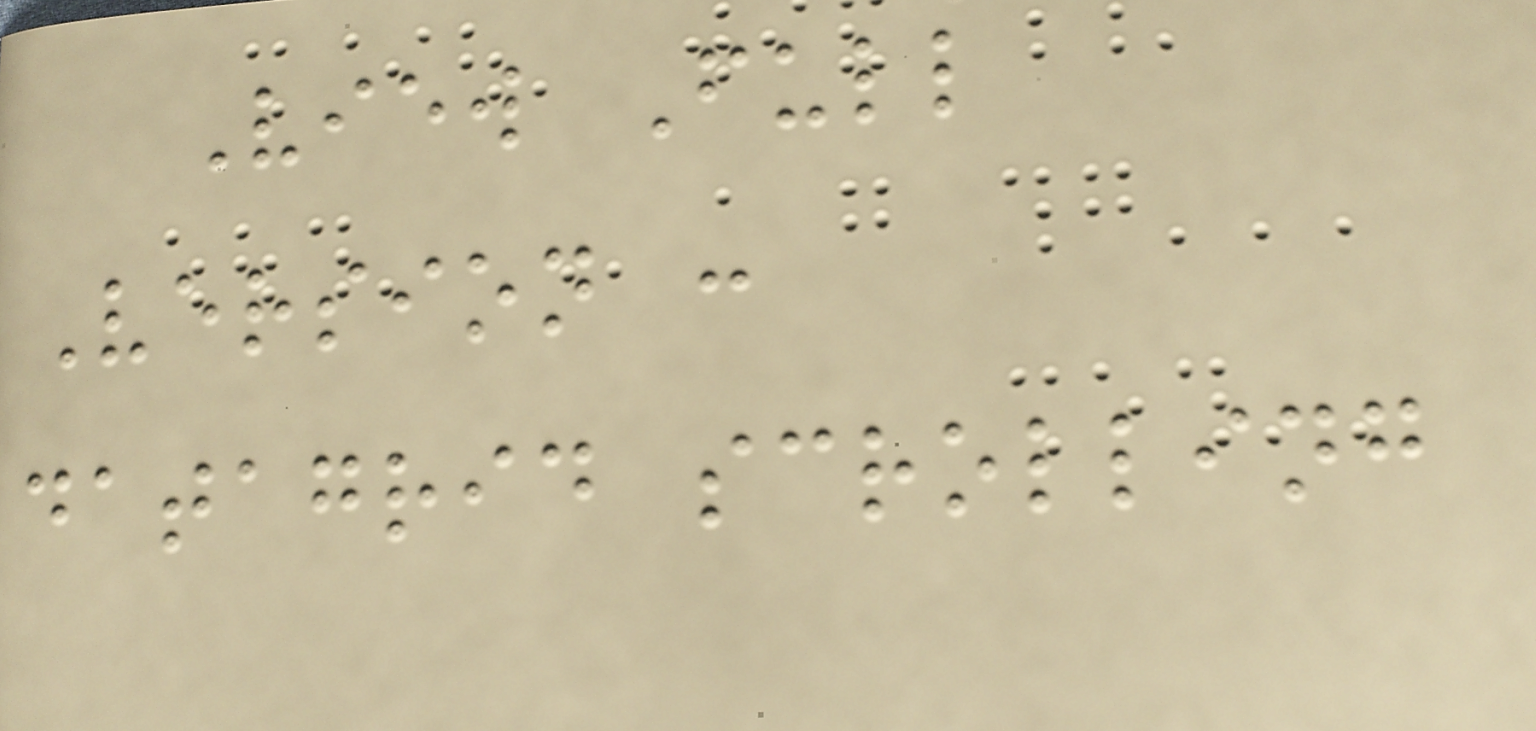View Full
Version :
datagrid scrolling
